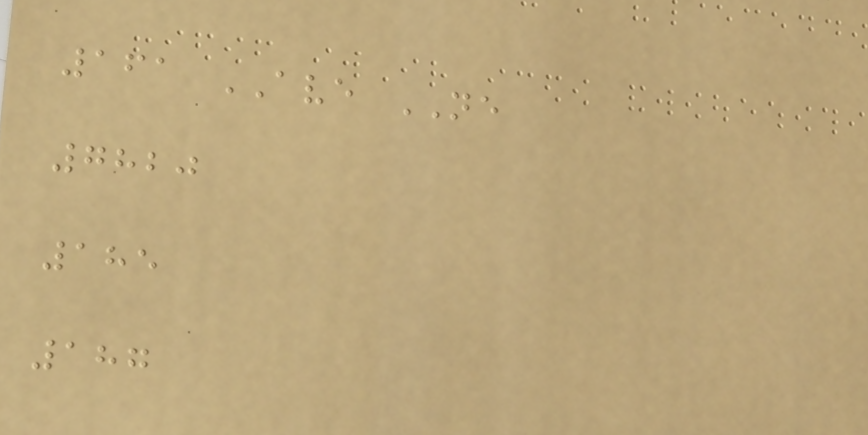161 AVE NE
7820
185
187
